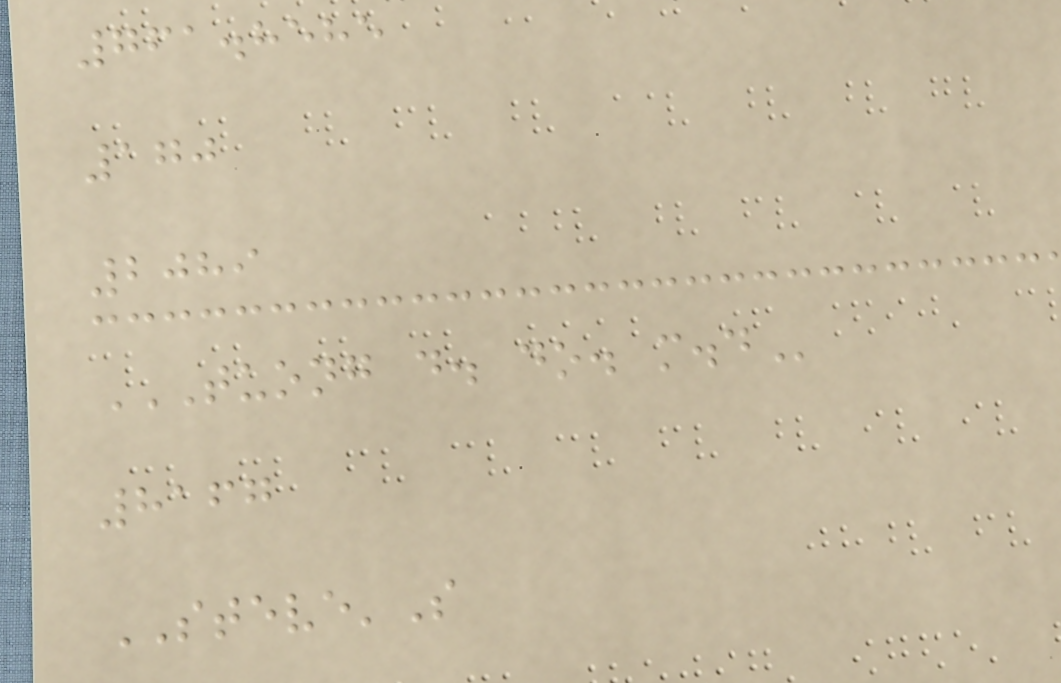761.8585
170
2089
TUONG D. DO. M.D
8167
STEVE'S
